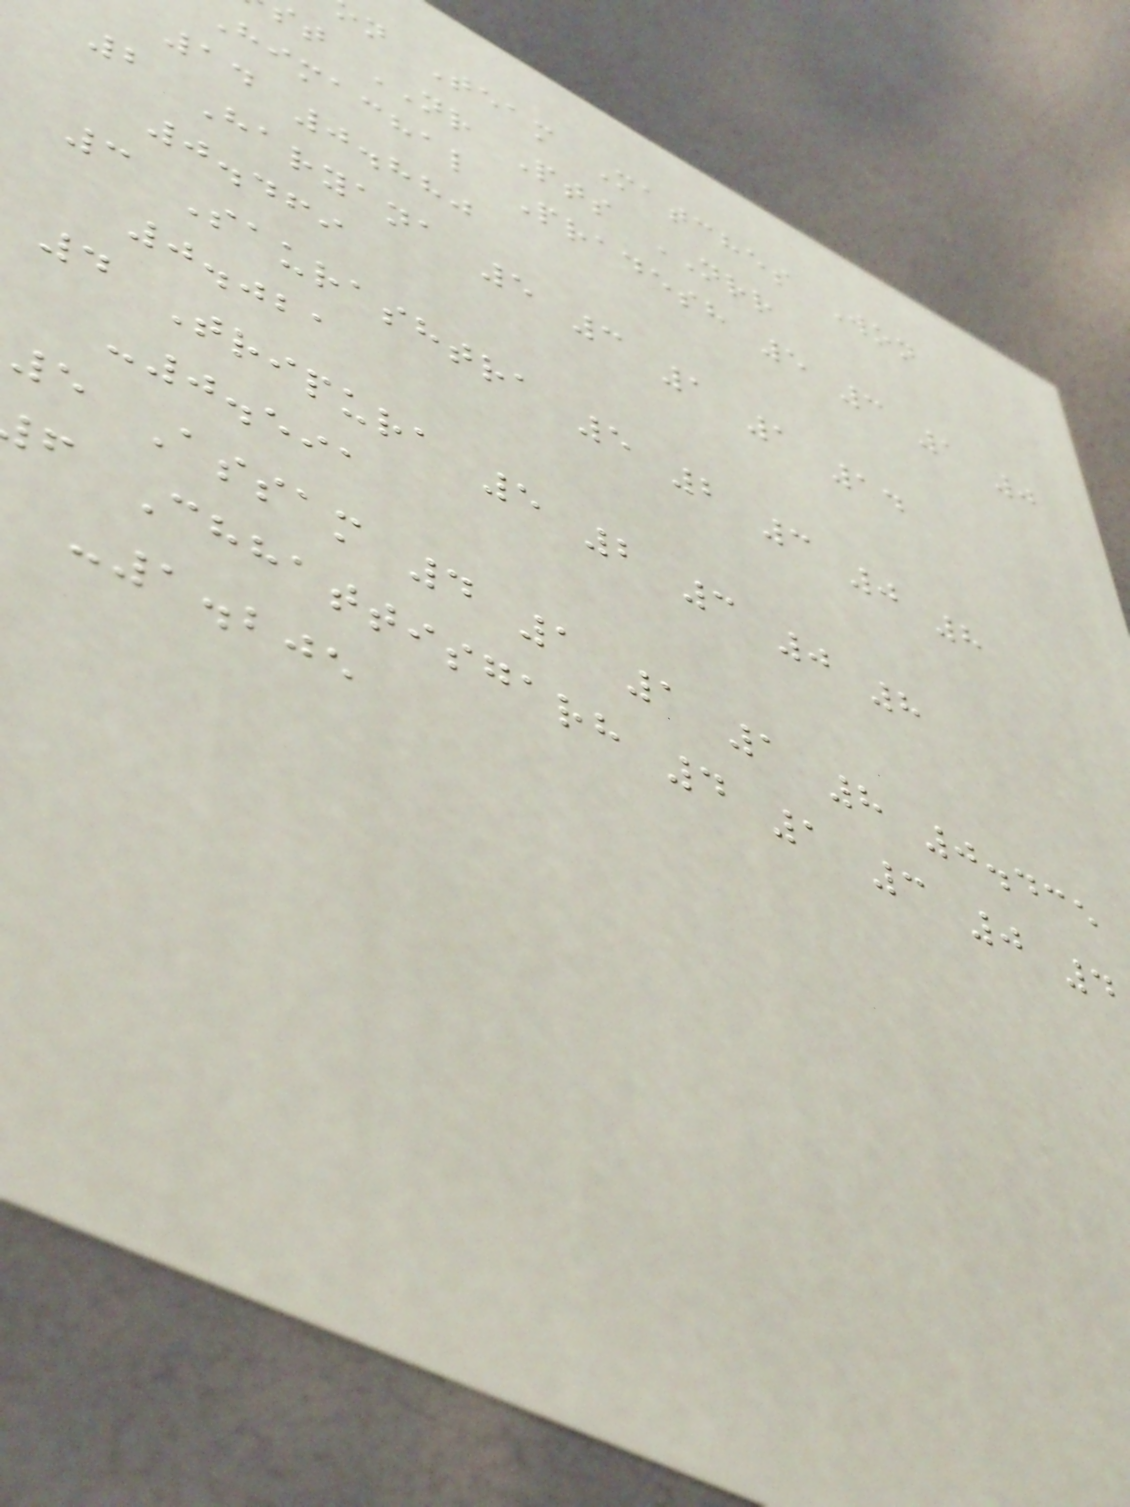n Team Matches Won
t NR Pts NRR
Himachal Pradesh 5 3 1 0
14 0.880
2 Haryana 5 3 1 1 14
0.469
3 Saurashtra 5 2 3 0 8
0.021
4 Tripura 5 2 3 0 8
-0.591
5 Assam 4 1 1 1 8 0.435
f Chhattisgarh 4 1 3 0 4
-1.205
